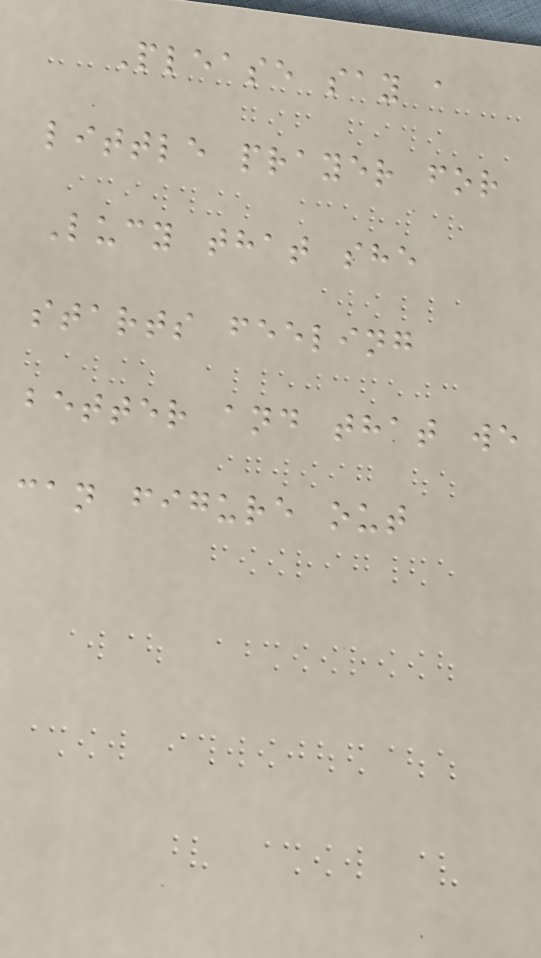Please say a
little prayer for
Lucy that she
starts feeling
better and that we
can figure out
